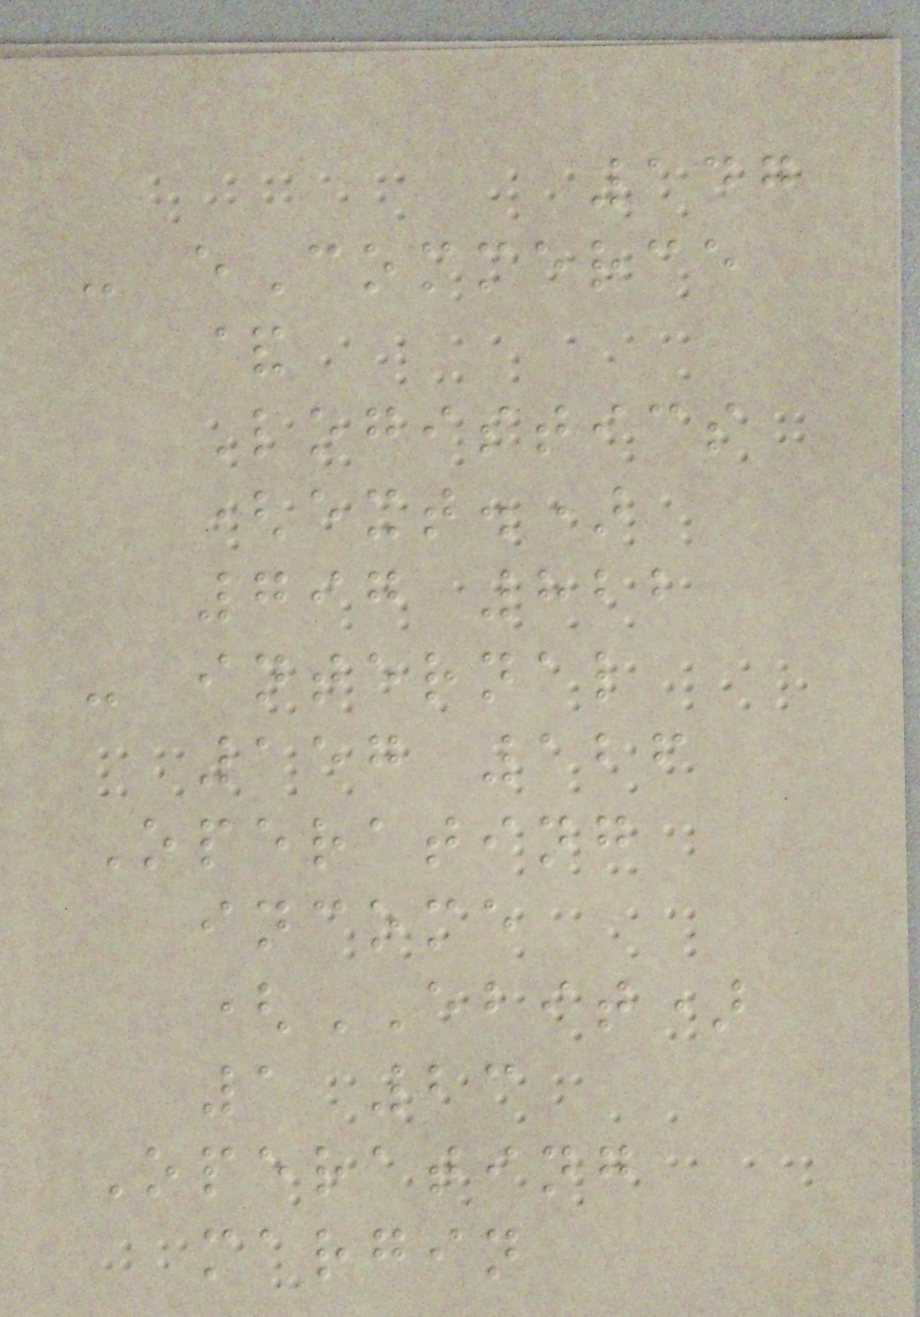147
- eCommerce
&
Logistics
(ext.)
797 822
- internal
157 126
Operating
income
(EBIT)
1 23
Operating
margin
